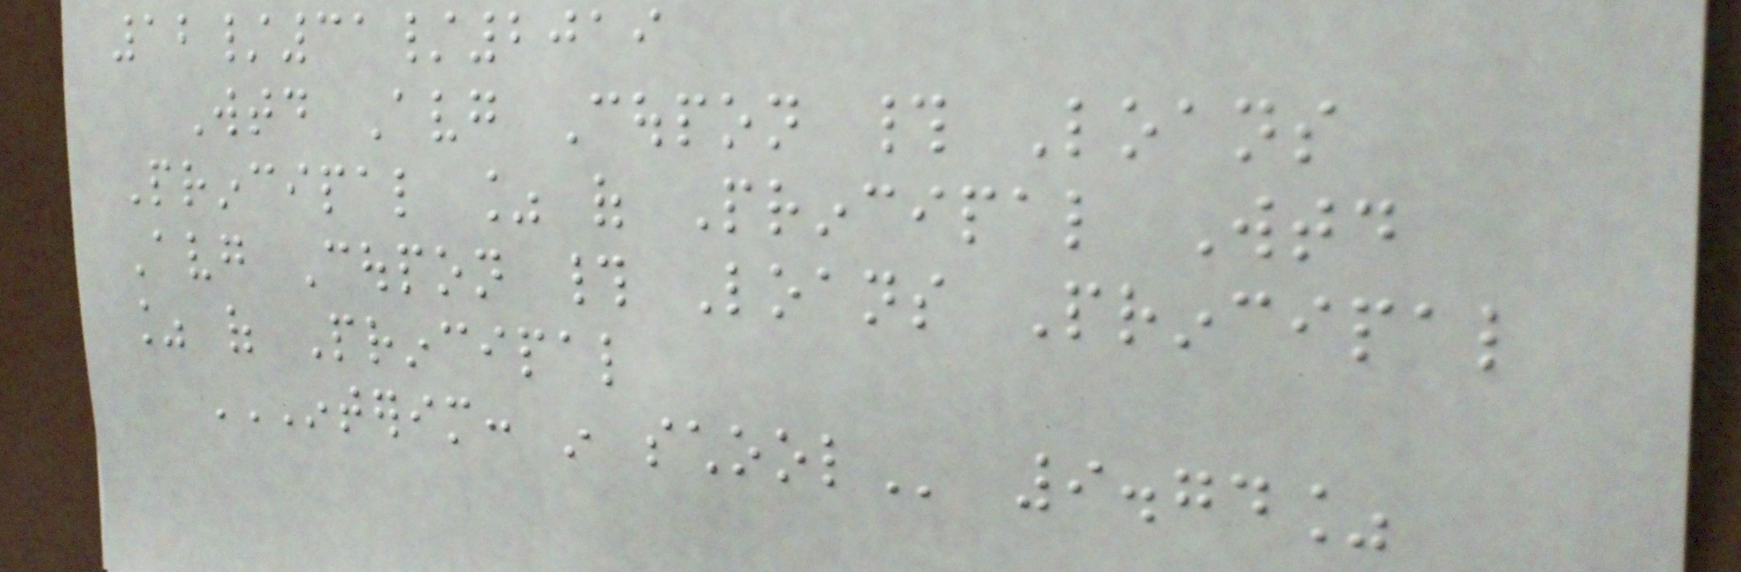12/31/2019
Wtd Avg Coupon # Loans
Principal % of Principal Wtd
Avg Coupon # Loans Principal
% of Principal
INTERIM: IN SCHOOL 9.74%
